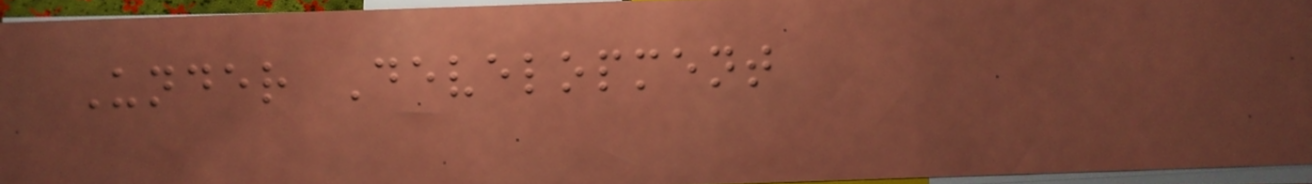Under Development
